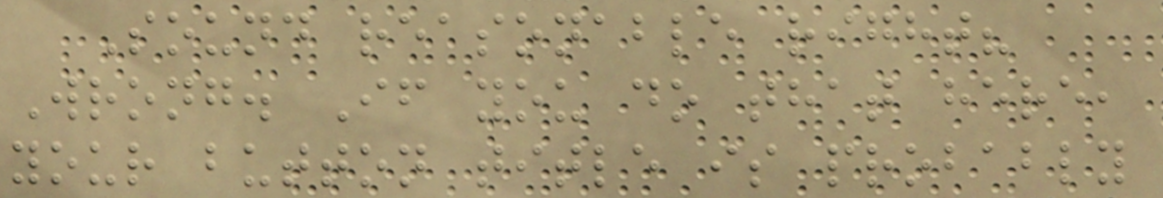Sound reasonable right?
Wrong. If you do that here,
your button title is probably
